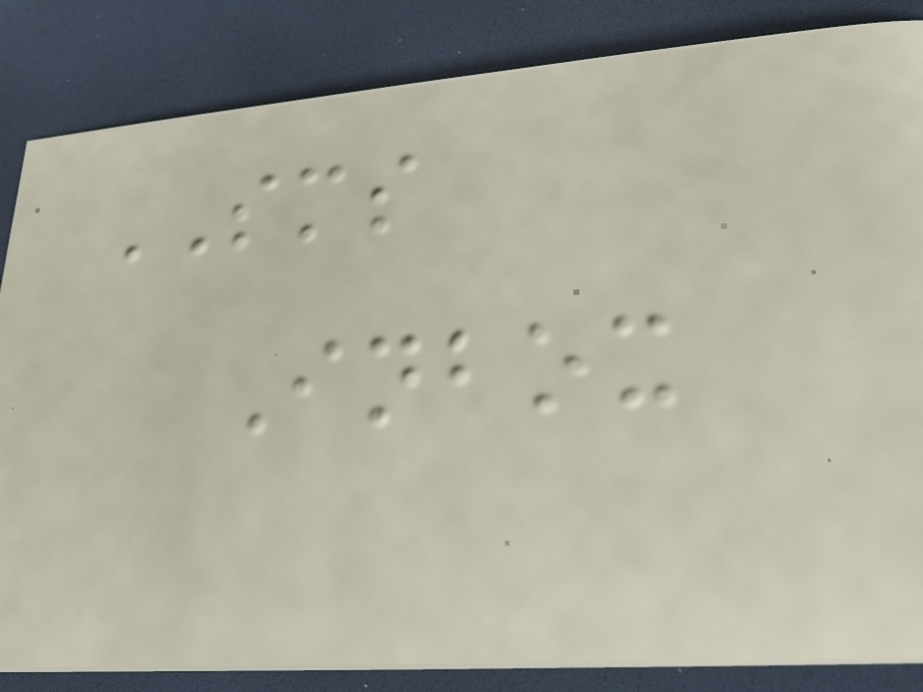SMS
Inbox
